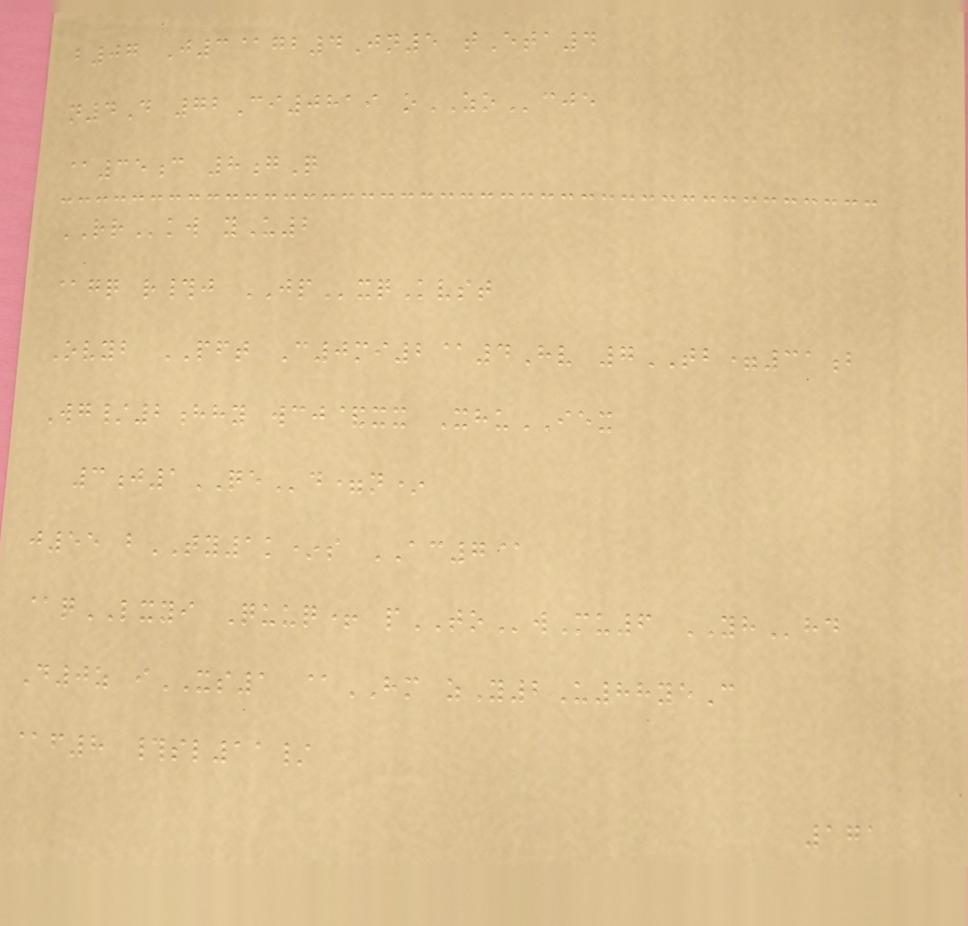b07 J3@gb4Jn5 tEta4
n4D 72Ci0819 oZOcje
@35c 8gQ
RRkw yU2
@gq r#j JPxqKvst
Ovyb PFT C0mi2@4Hv 7TB=31b
Wg/2hhy wcj&xx XhuIEX
3j1QEd=n*
j55 bTY1k*s AC7@
@qLXYI Quuq+ pTOwMu6 YHhd
D0z iXS1 @HM zY2U88yeC
@f8 #sl11/
171
